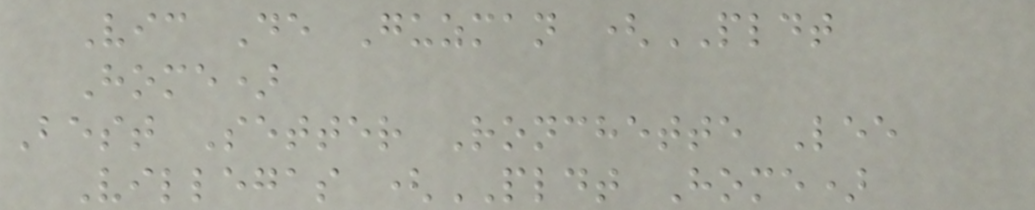Vic De Guzman (PLDT
Home)
Best Setter Ronchette Lee
Villegas (PLDT Home)
